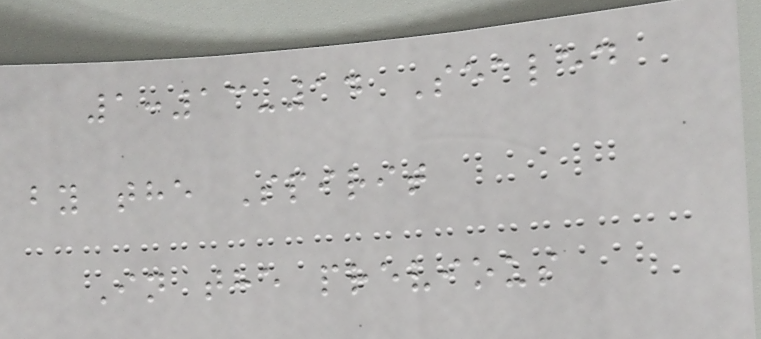1:13-14 Sealed
by the Spirit
In the previous
